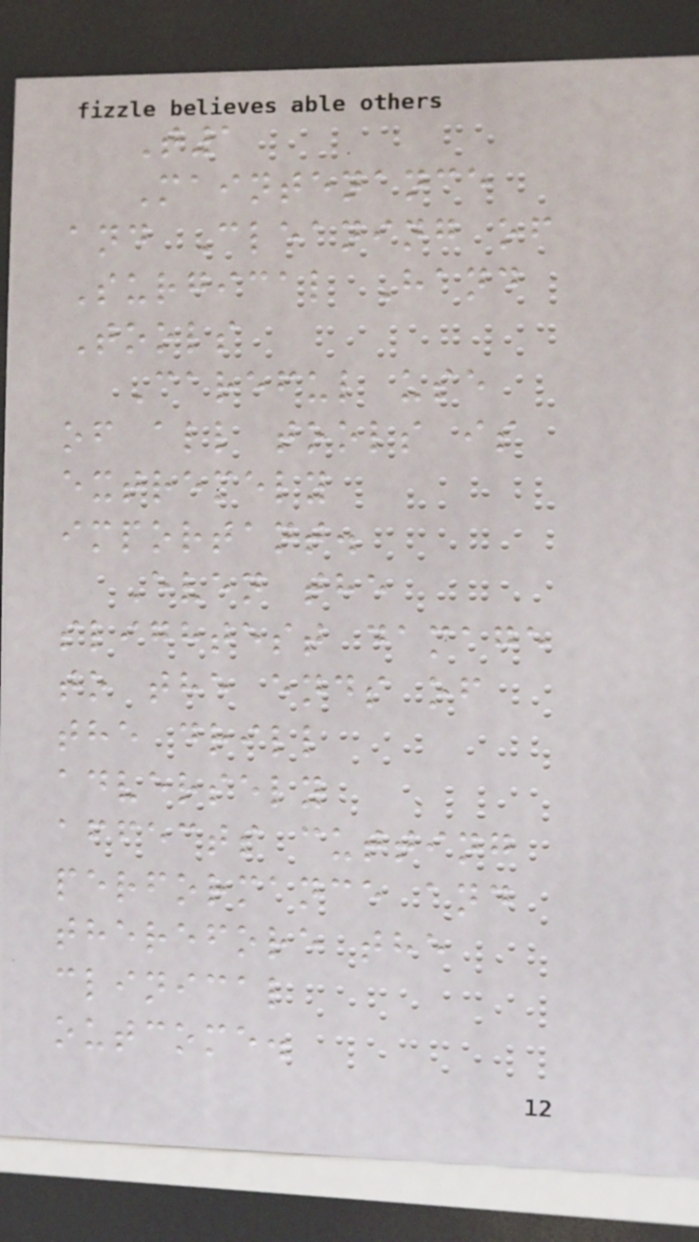T1
Maintenance
and Cleaning of
Surgical Hand
Tools
Careful use
of all tools is
extremely
important.
Even the
slightest damage
to the ends of
the drill
adversely
affects cutting
performance and
therefore the
clinical
outcome.
